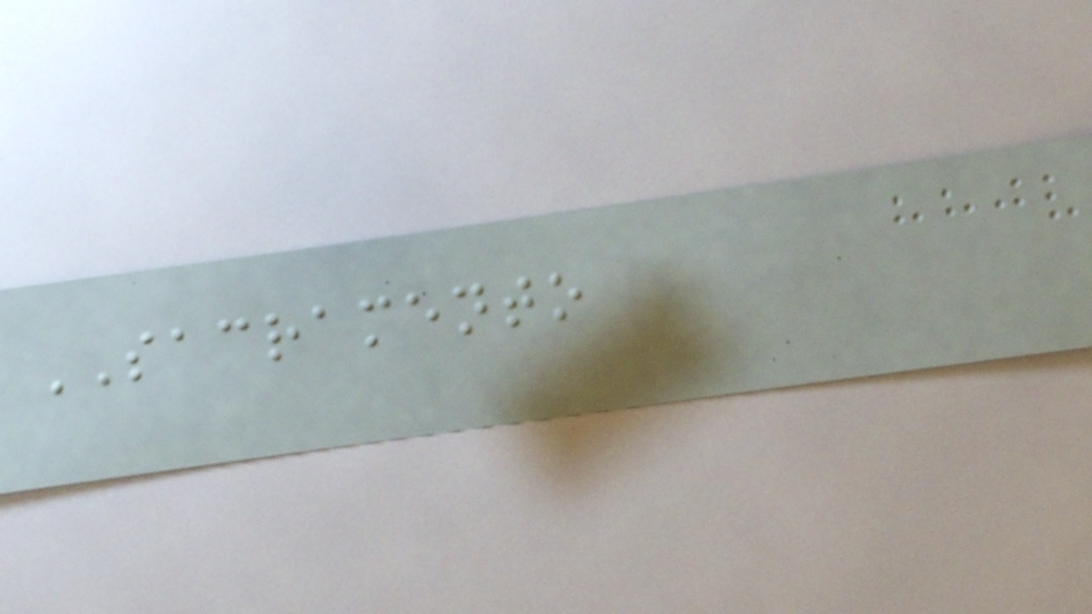SACRAMENTO
